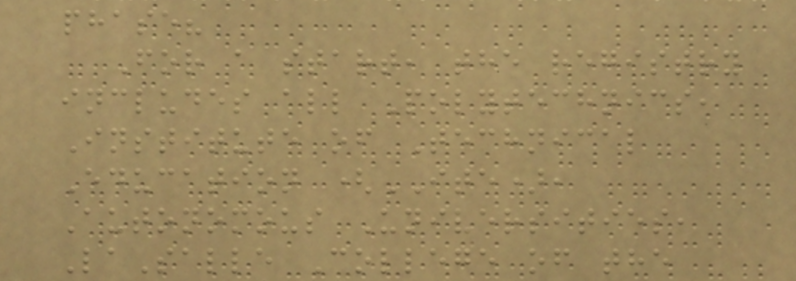phase?
For a start, the registry
includes all Polytechnics,
Institute of Technical
Education (ITE),
Autonomous Universities,
LaSalle College of the
